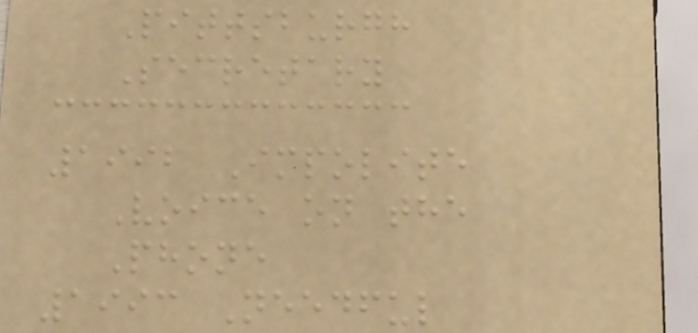Pittsburgh
Secretary
1992 Impolite
Voice on the
Phone
1993 Needful
